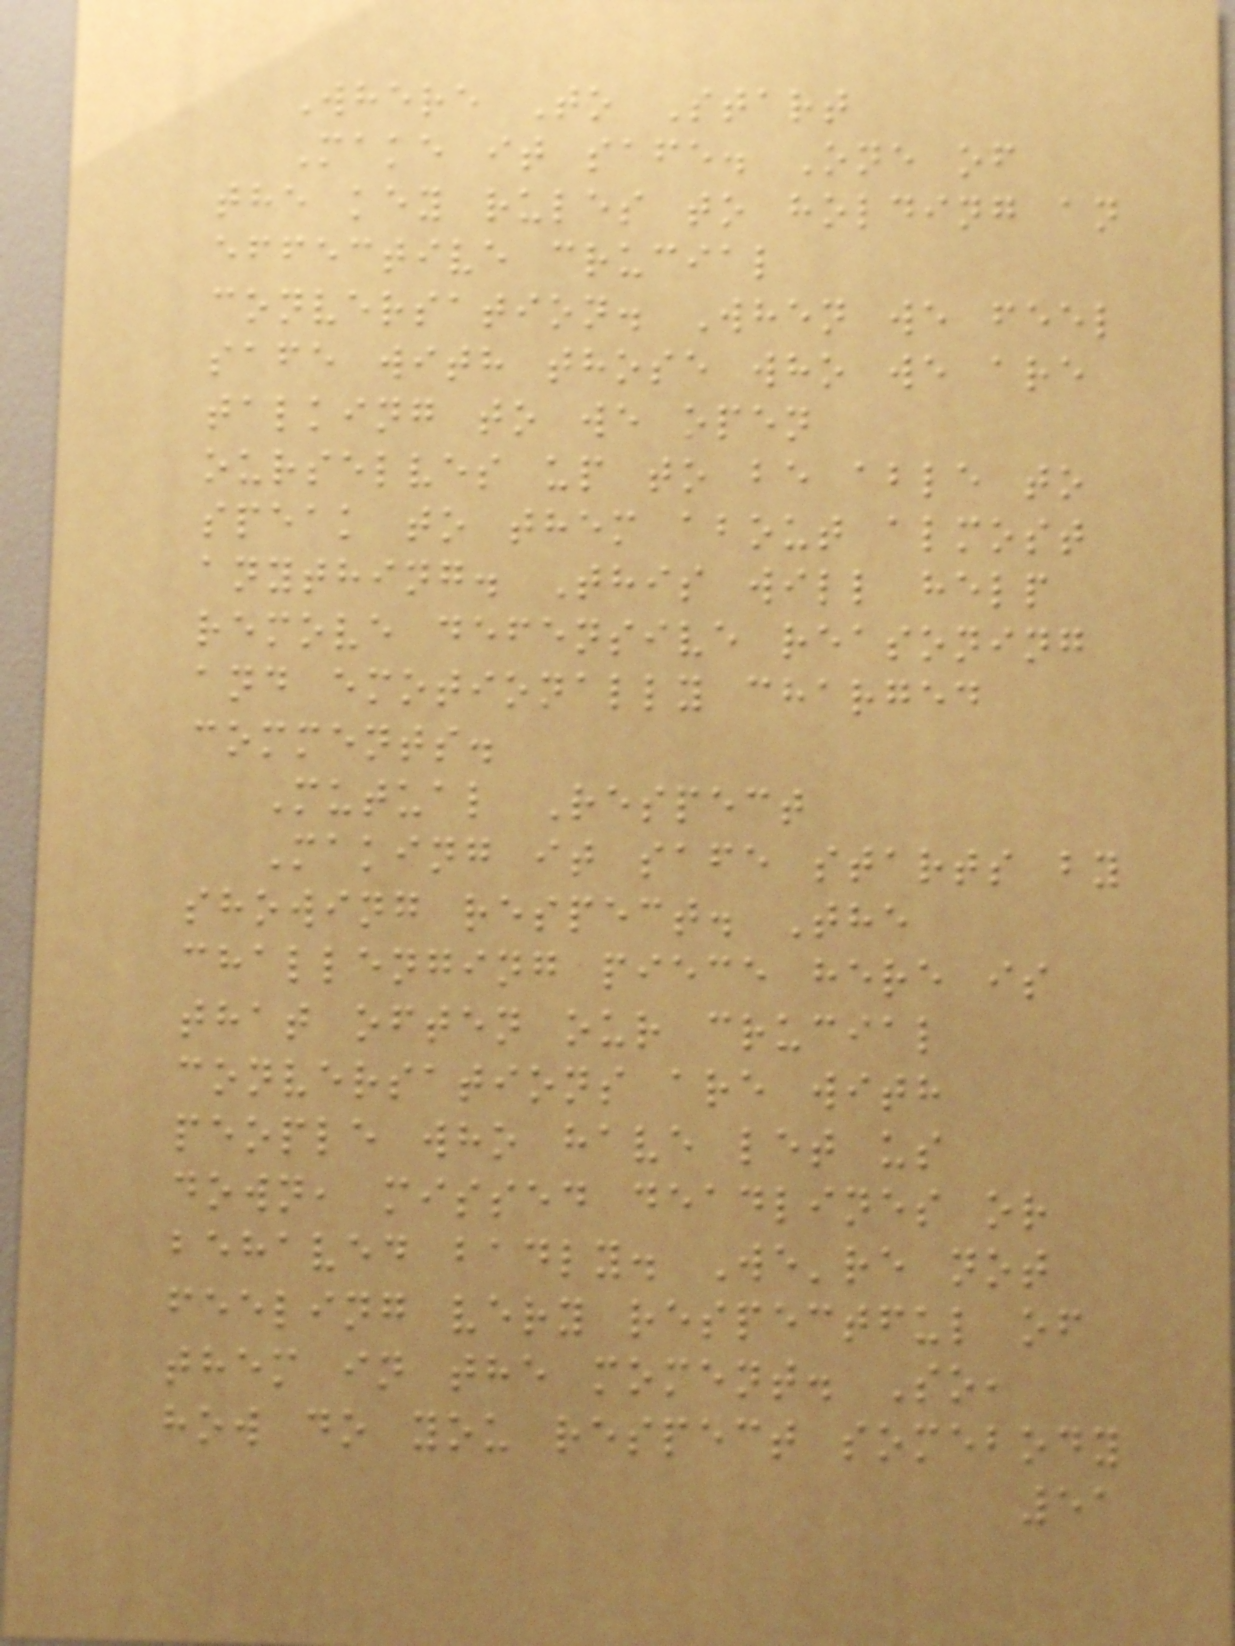Where To Start
Make it safe. One of
the key rules to holding an
effective crucial
conversation. When we feel
safe with those who we are
talking to we open
ourselves up to be able to
speak to them about almost
anything. This will help
remove defensive reasoning
and emotionally charged
comments.
Mutual Respect
Making it safe starts by
showing respect. The
challenging piece here is
that often our crucial
conversations are with
people who have let us
down, missed deadlines or
behaved badly. We're not
feeling very respectful of
them in the moment. So,
how do you respect somebody
51
